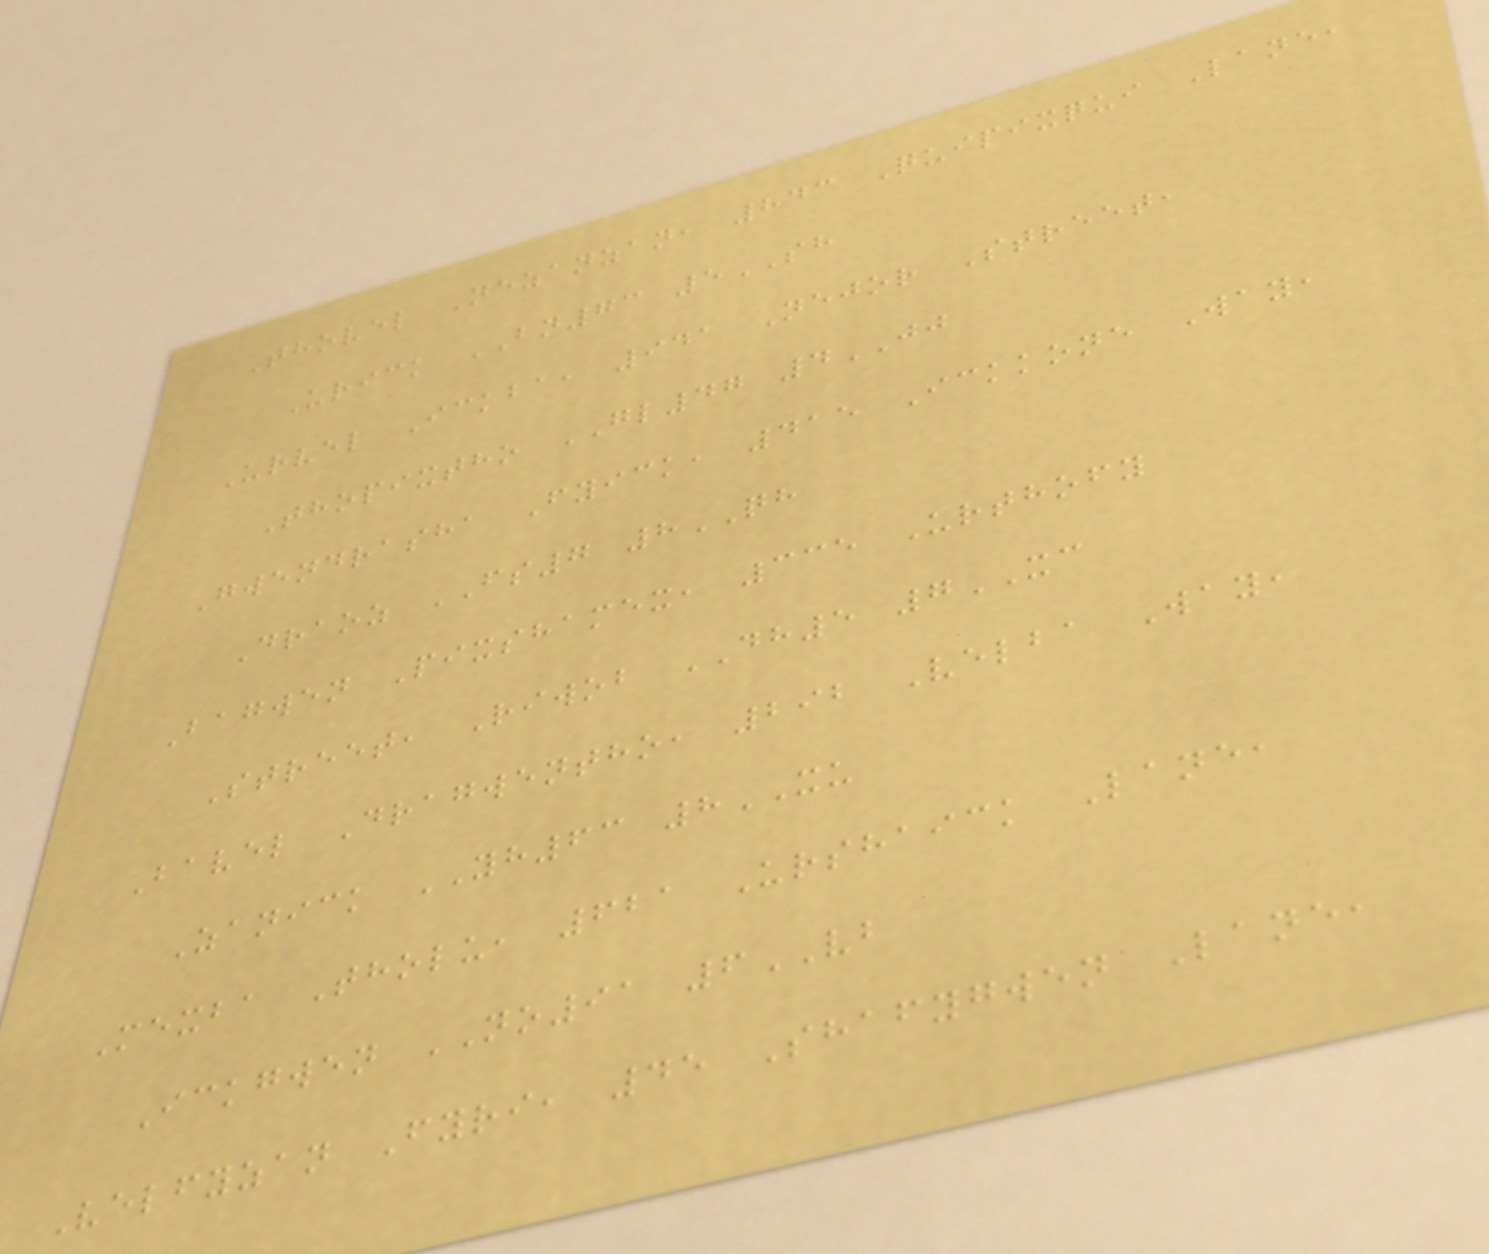Thovel Nezanzan, 843 Quipixqui Lane,
Urick BN73 5SH
Urvel Ickba, 941 Nejor Street,
Thopixtho GL47 4JJ
Gwendrasha Fyick, 415 Ickkone Way,
Draoz FS7 8QH
Bagwen Pixshamex, 335 Urthofy
Street, Riwob DH5 7XC
Bavel Dragwentho, 292 Velba Way,
Zanick YH63 8XU
Mexba Tholu, 621 Urshaick Lane,
Ickgwen NO91 6VB
Velfyzan Fyri, 45 Shafygwen Lane,
